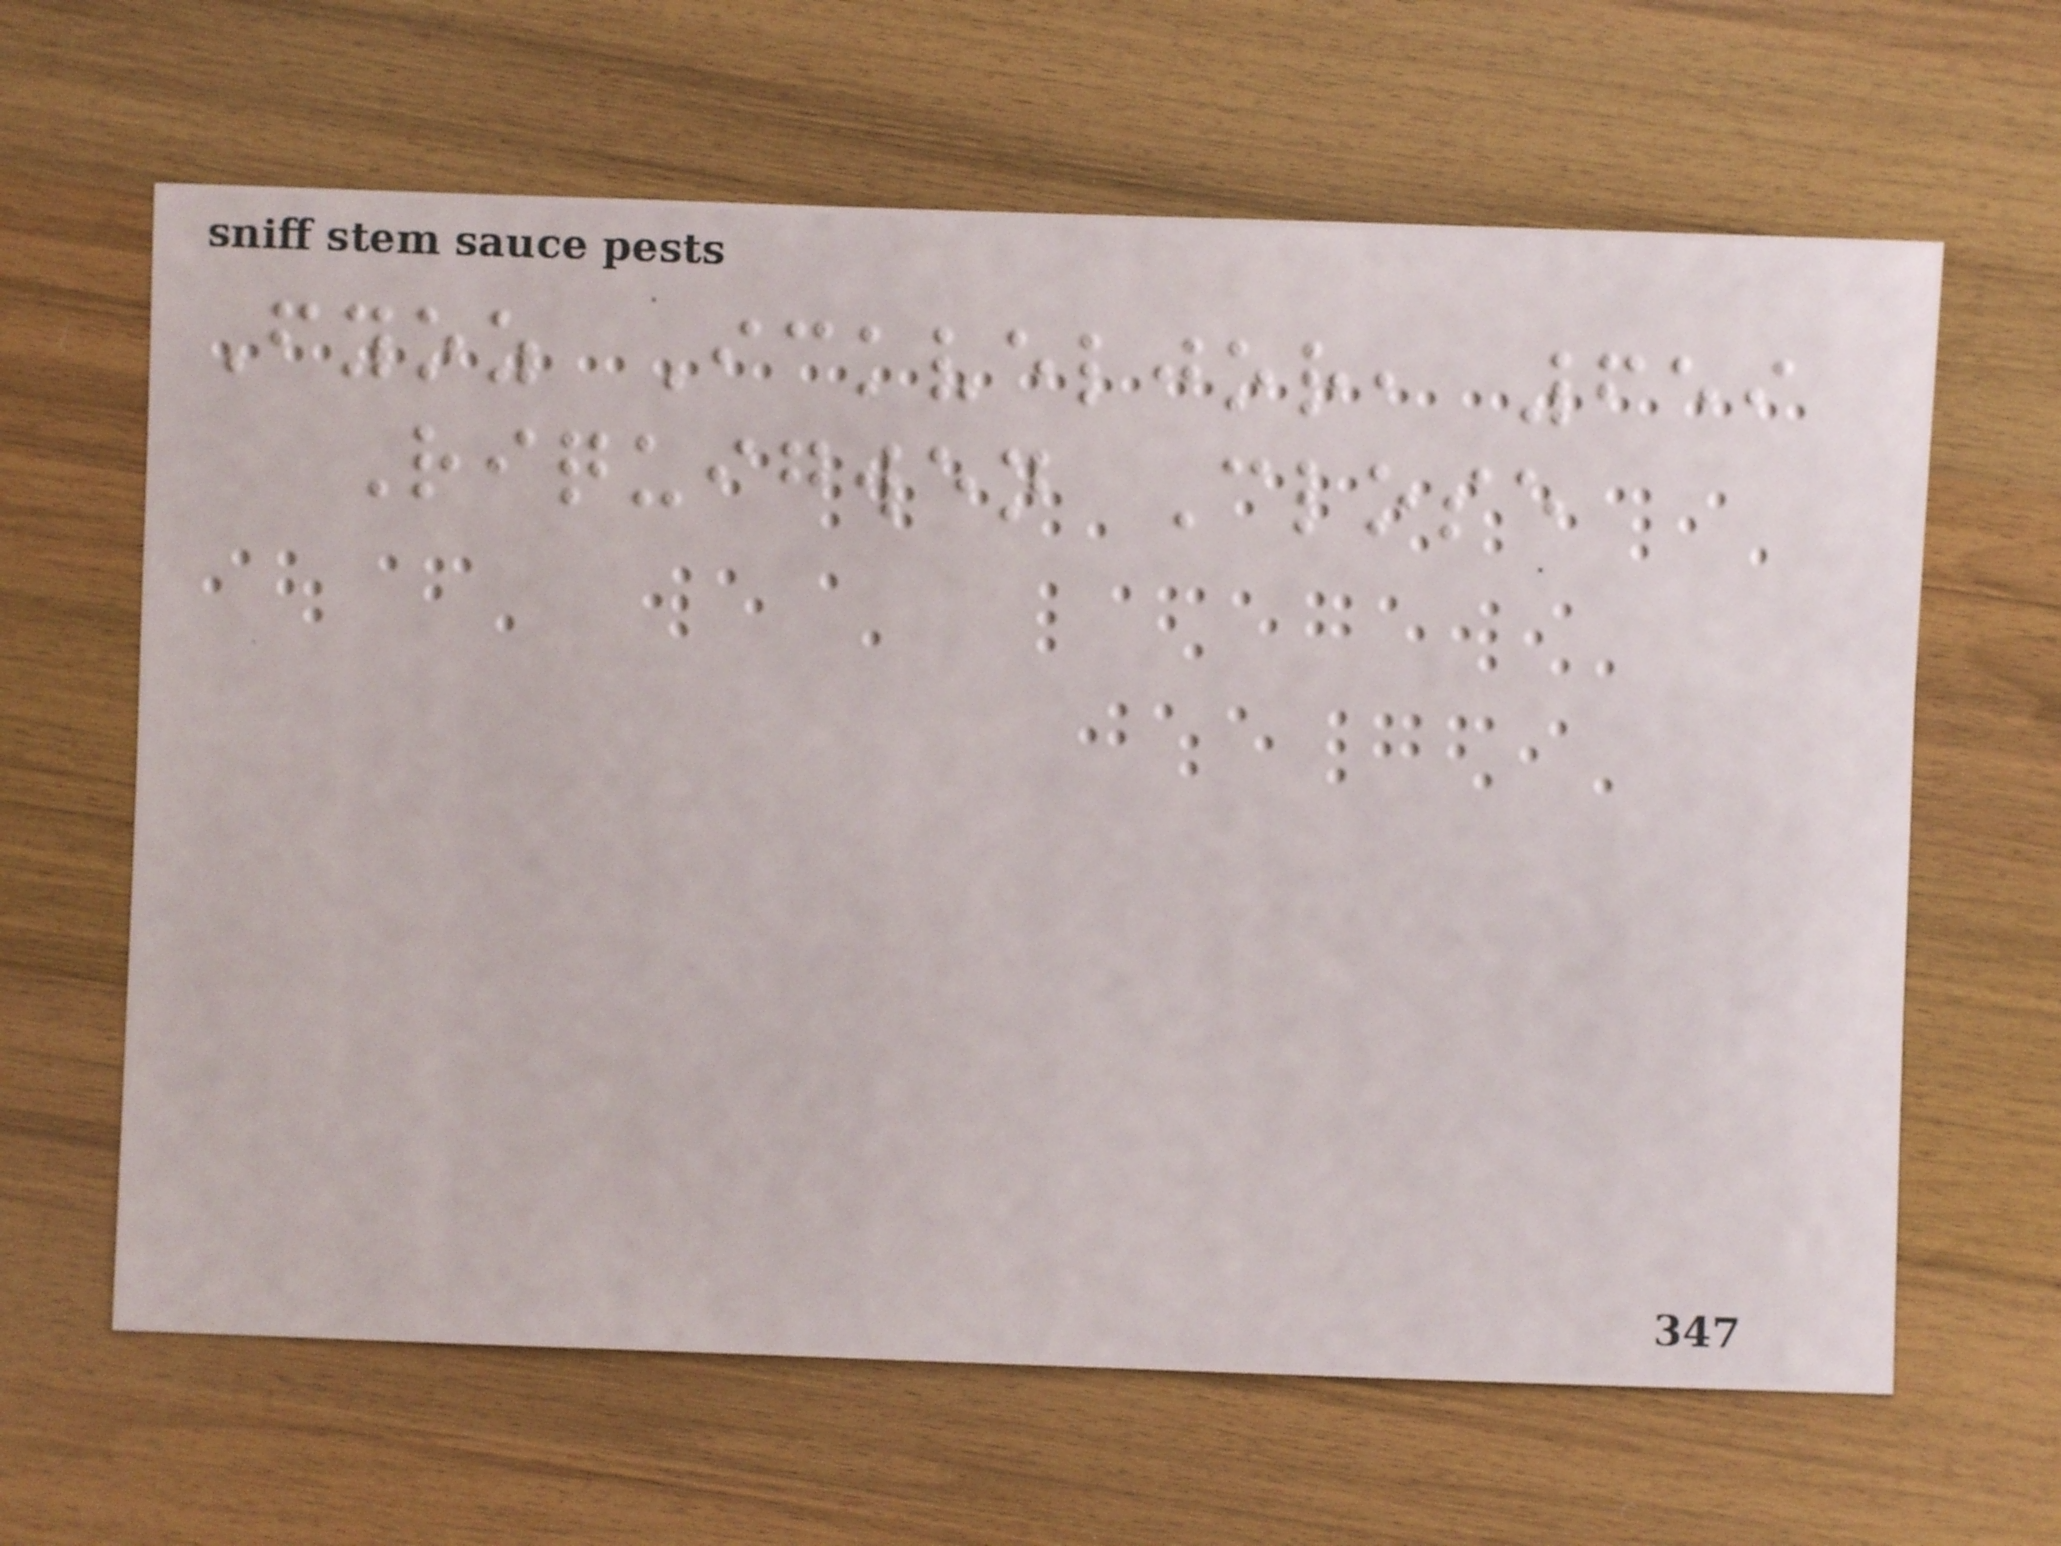Fyoz Ickveljor, 659
Riquigwen Close
